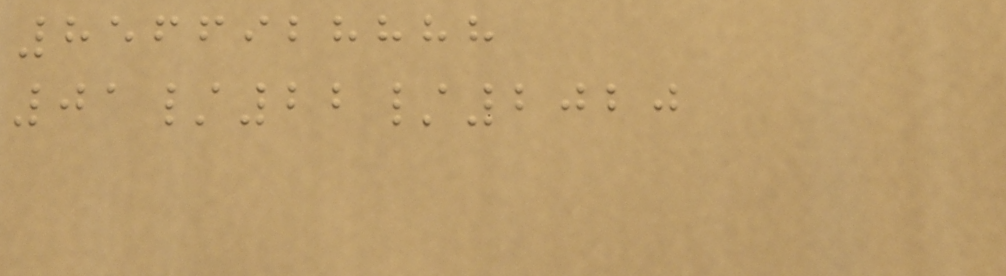8566928888
01/22/2020
